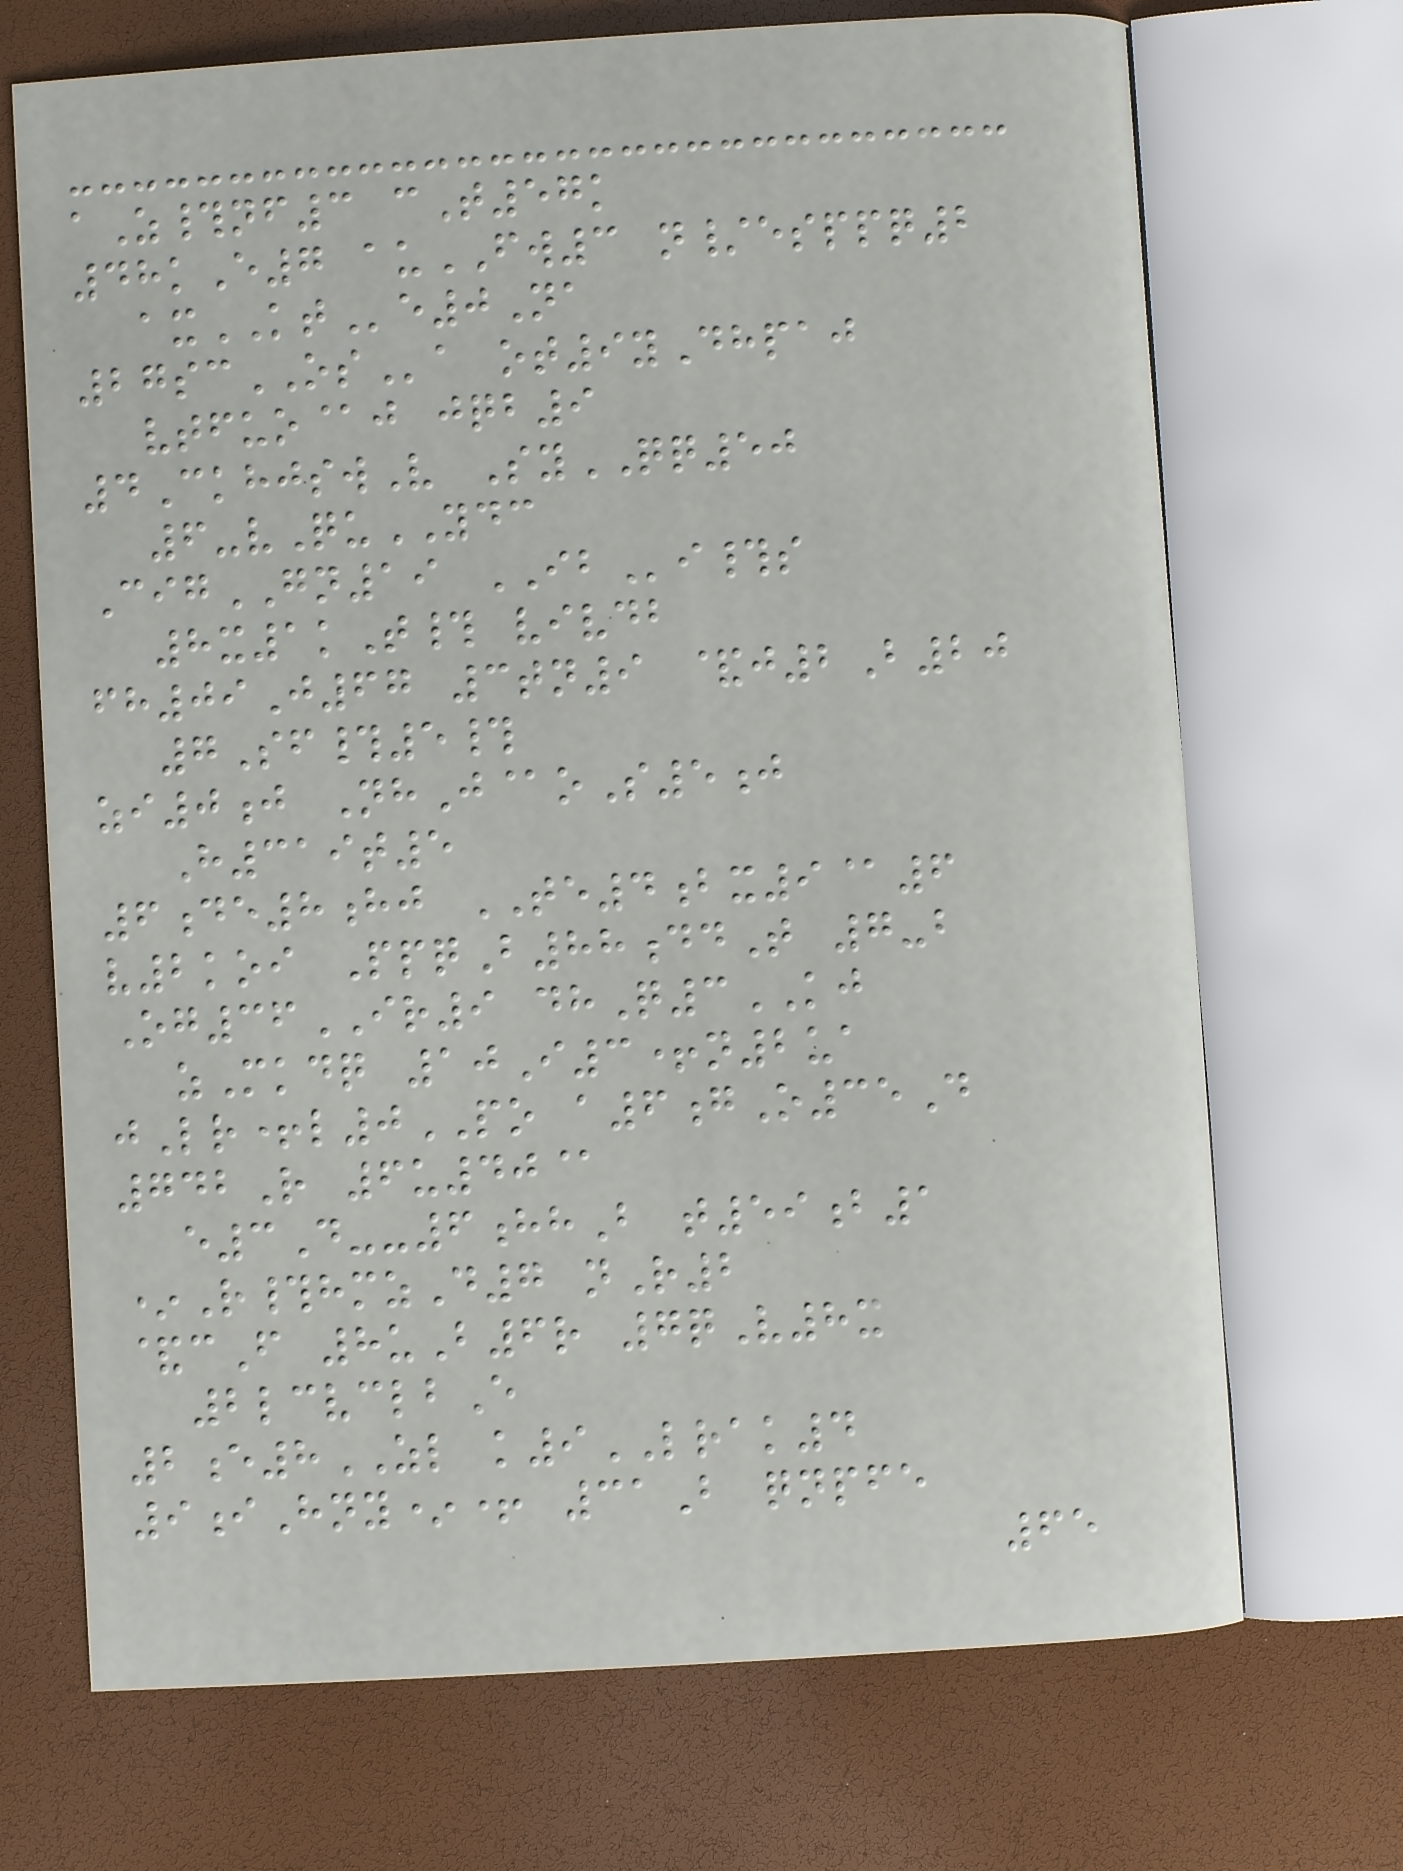aZ#nf3 cT57k
48kE7 auFW3 n/esppq2
axKTe0Na
27scOSa ot9yDhpaj
vtfuo@j jqb9
4CkhjswV SyQQ50
6-vQuYDC
CigGN19 IBi#s
8x1kT# vivdb
fh09J67 3tn9 &j2B20
7Sf#5#
zi0j NhJ@oS5j
H319t5
6de8hj TE4bx9@6
v2koi PpqB88ddT 7-b
Og36IR9 dhQ3KJ
zMkdq 10I3+n2ua
jLr+l0PO a6gO35D
742R 6u40@
e3D--6hhB t59b1
*R#hmzD7 nR2
&cF 8uB6r 7qV8x
2lcvclbE
2e8ZL k9LRAK4
9iHny*+ 31B qnpfe
65
